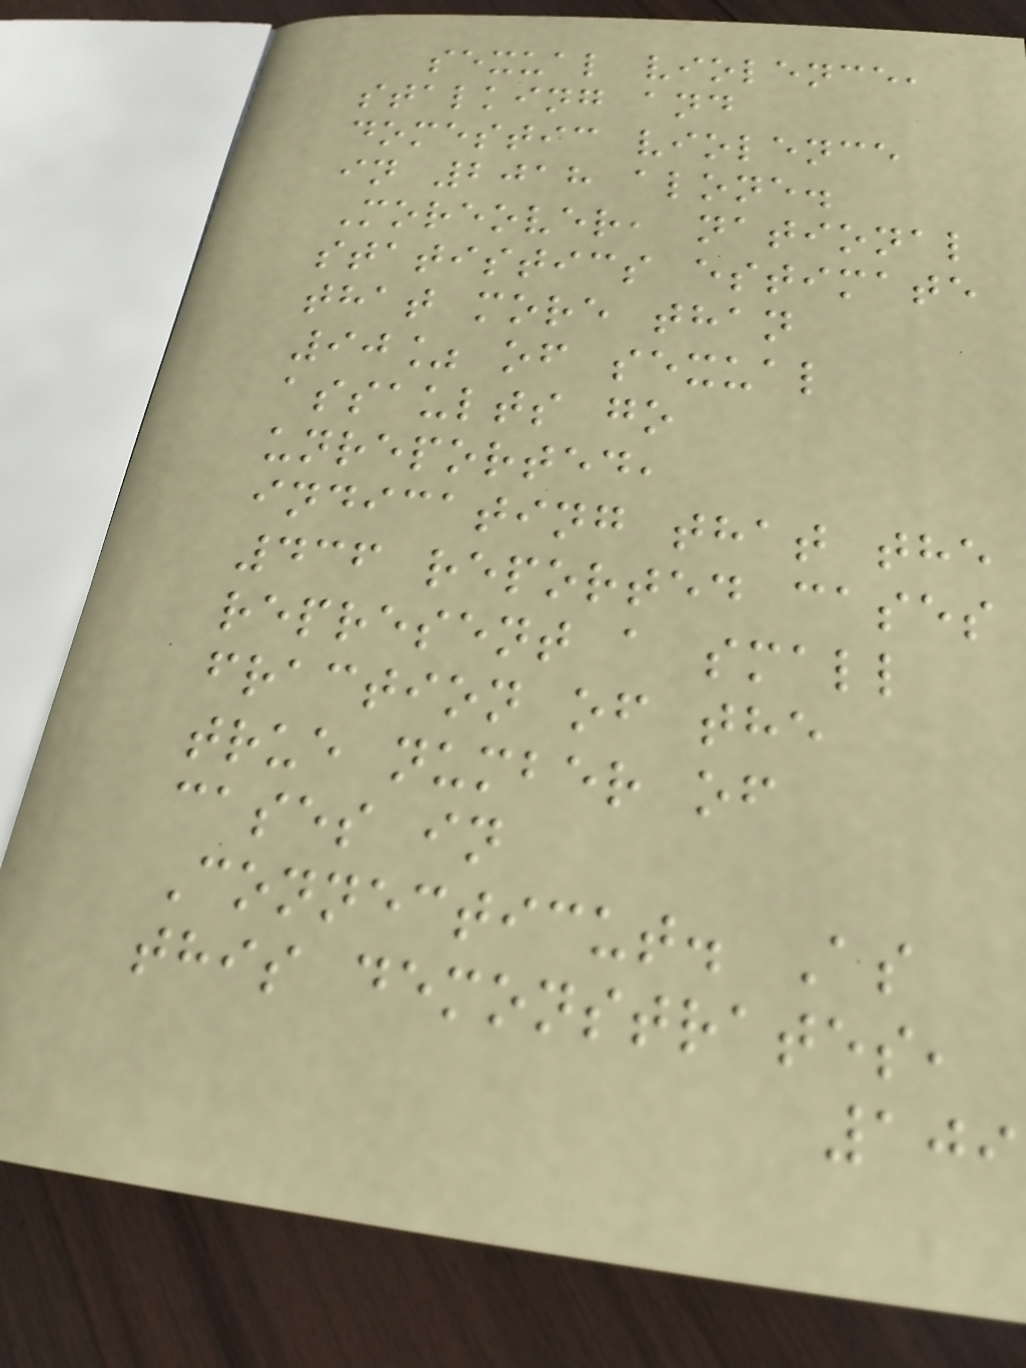sexual violence,
stalking and
domestic violence
in 2018 alone.
Moreover, national
statistics estimate
that more than
90% of sexual
assaults go
unreported,
indicating that the
436 reported cases
represent a small
fraction of the
true number of
cases in
Connecticut. As
this demonstrates,
109
